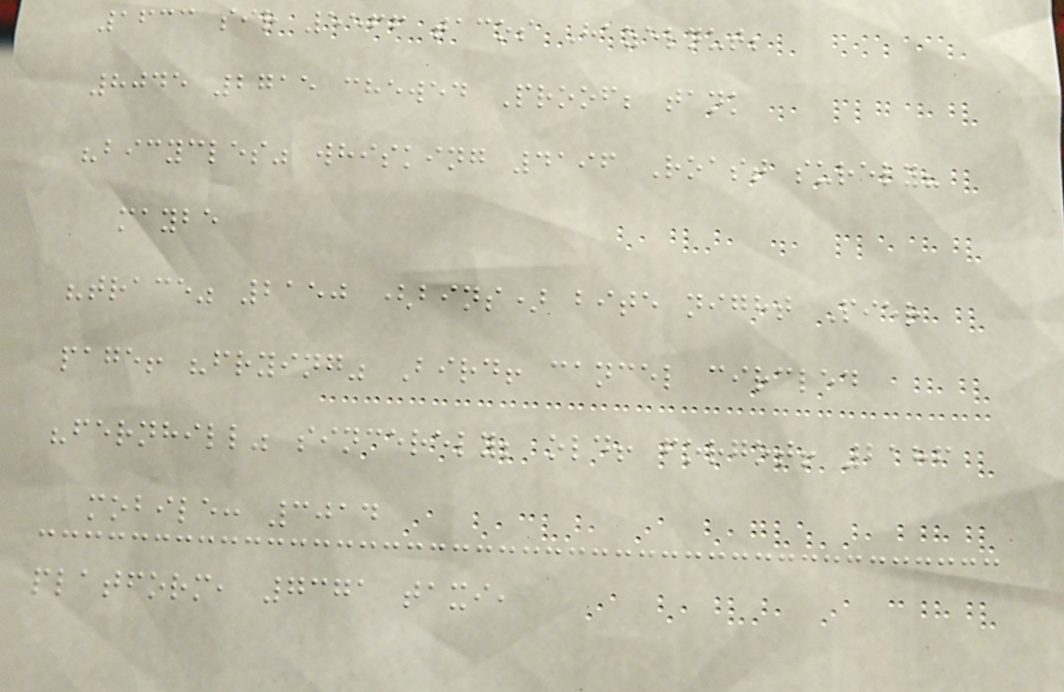1633 sir 5566 tacos Hazelnut;
8045 2715 chewed Proof; tank
"bicycles" whisking 4196 Roast surely?
maybe
"trace" 2150 (bins) bite night Pier
page! "frying" Bird! cancel circled
"fernhill" sincerely; old! forgot! 2186
mobile: 3014
platform, 7371 taxi,
